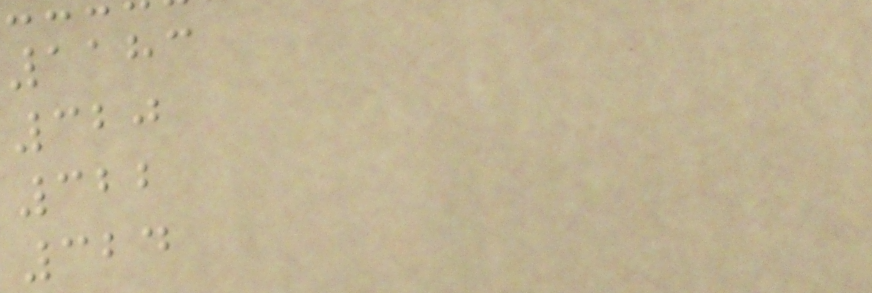1183
320
322
324
